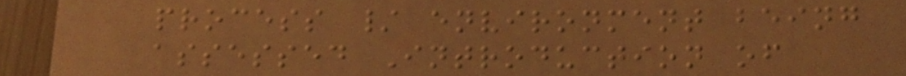process / environment being
assessed Introduction of
